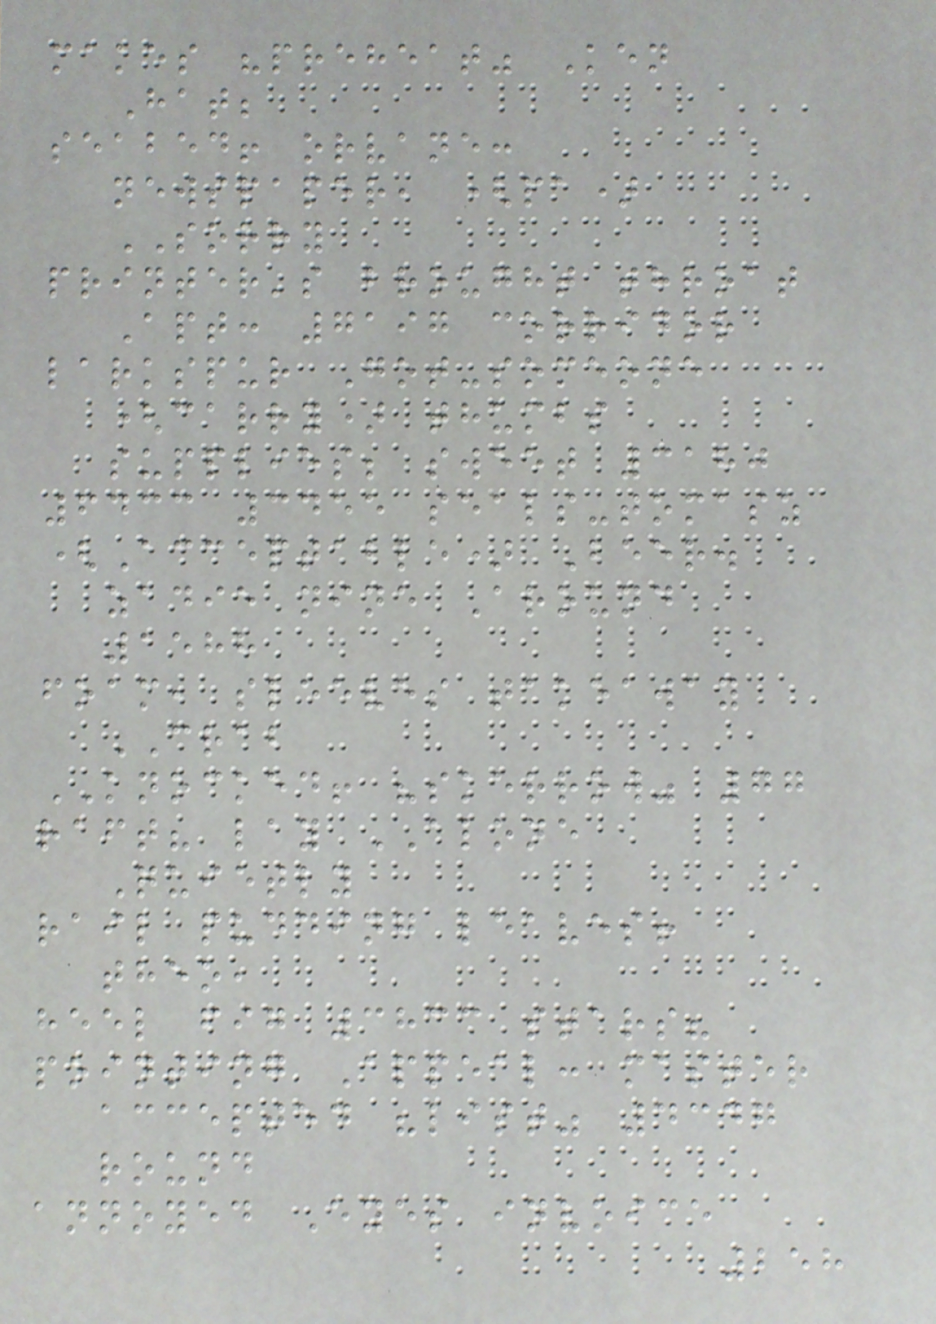makes "preheat" Ken
Hat;
seabed! orvane:
newspaper, (pa)
SORRY
printer's brought throat
Apt: 7197 corridor
larkspur Got-someone
(carry) thumbs
supplies; sweet 3180
6433 3455 seals-tomasz
(Acceptable) Beer.
zadie nine Around
1588
foam, sleeves takeaway
CRAB
KNOCKED! "skerrow" 77
raft? lay ALONE
Quietly
rail pudding leaves!
theo,
heel fig 3833 stars?
pointing Appeal: master
accepted "list" 4347
round
annoyed Eyes invoice
258
